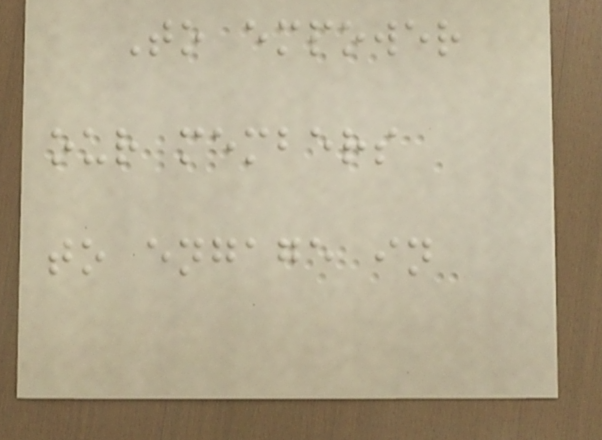To empower
our members
to engage in
